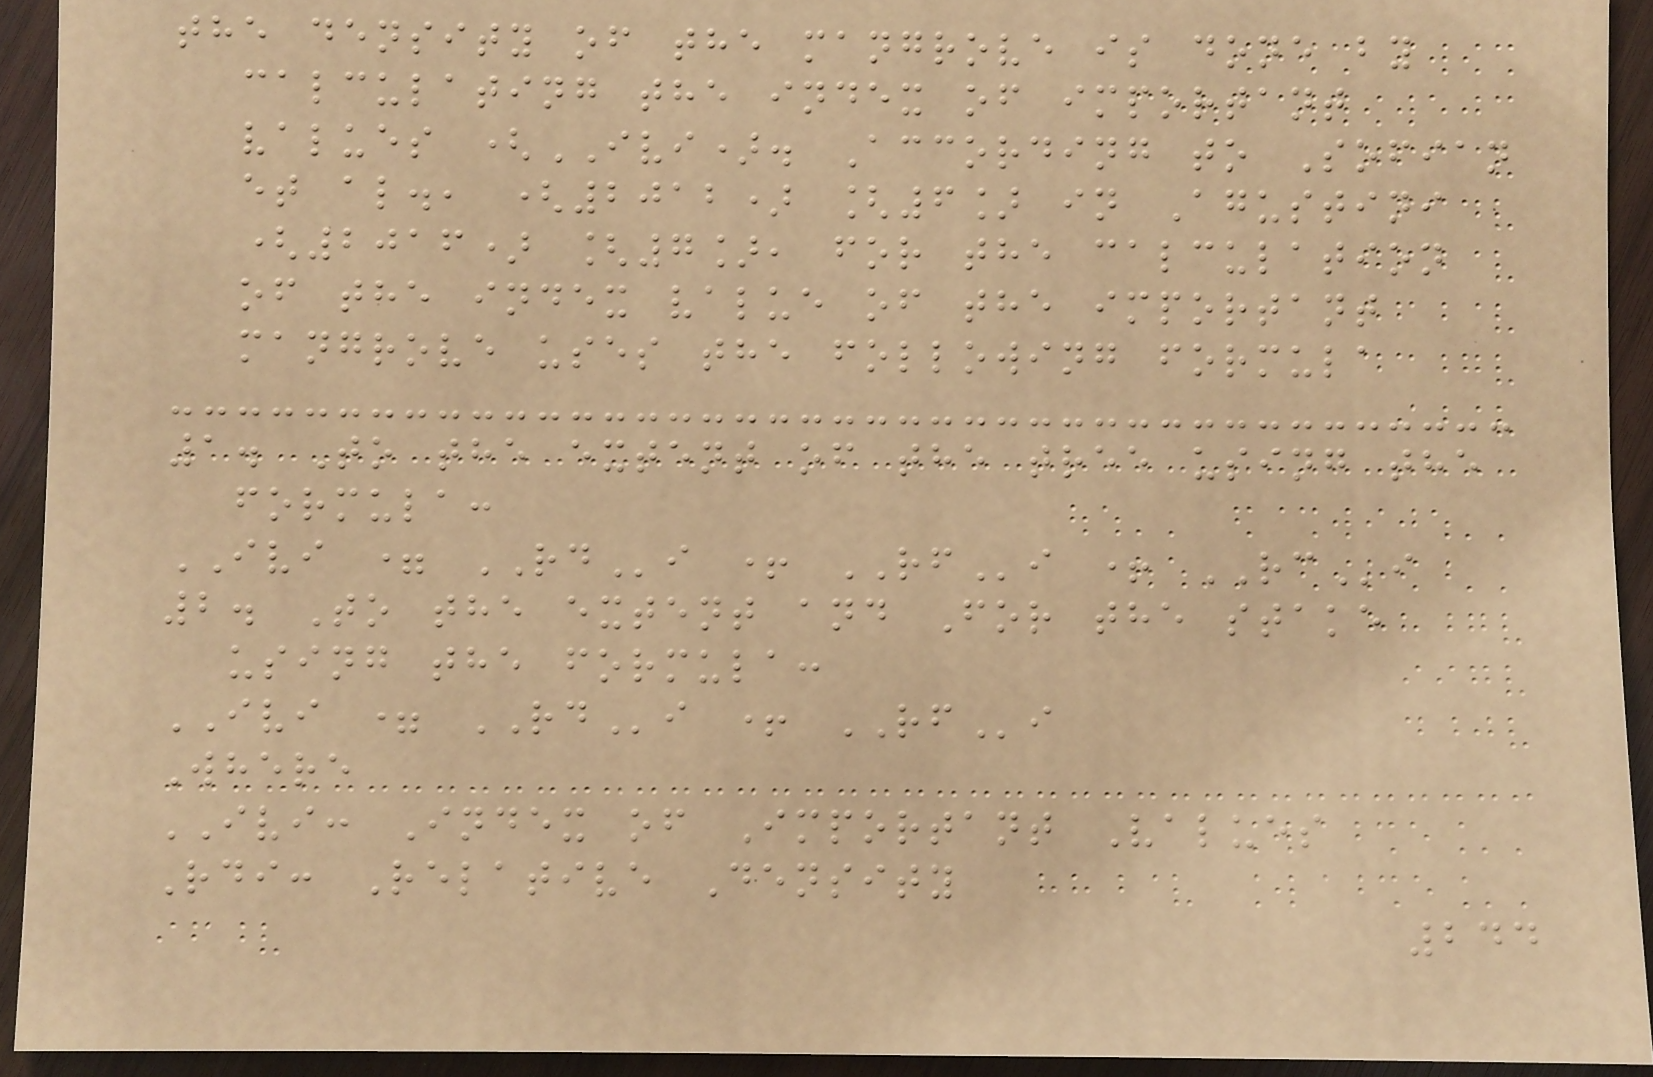the density of the mangrove is done by
calculating the index of important
values (IVI). According to Sofian
et al., (2012) [6] in Agustini
(2016) [7], for the calculation
of the index value of the important
mangrove uses the following formula
1. To the extent of the tree using the
formula:
IVI = RDi + RFi + RCi
2. To the extent and For the stake
using the formula:
IVI = RDi + RFi
Where
IVI: Index of Important Values
Rdi: Relative Density
244
